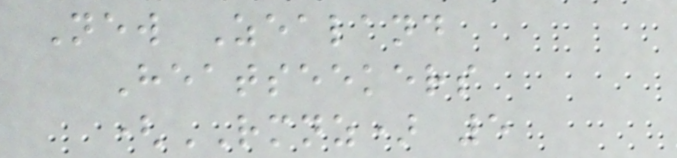New Zealand
Heatseekers
(RMNZ) 5
